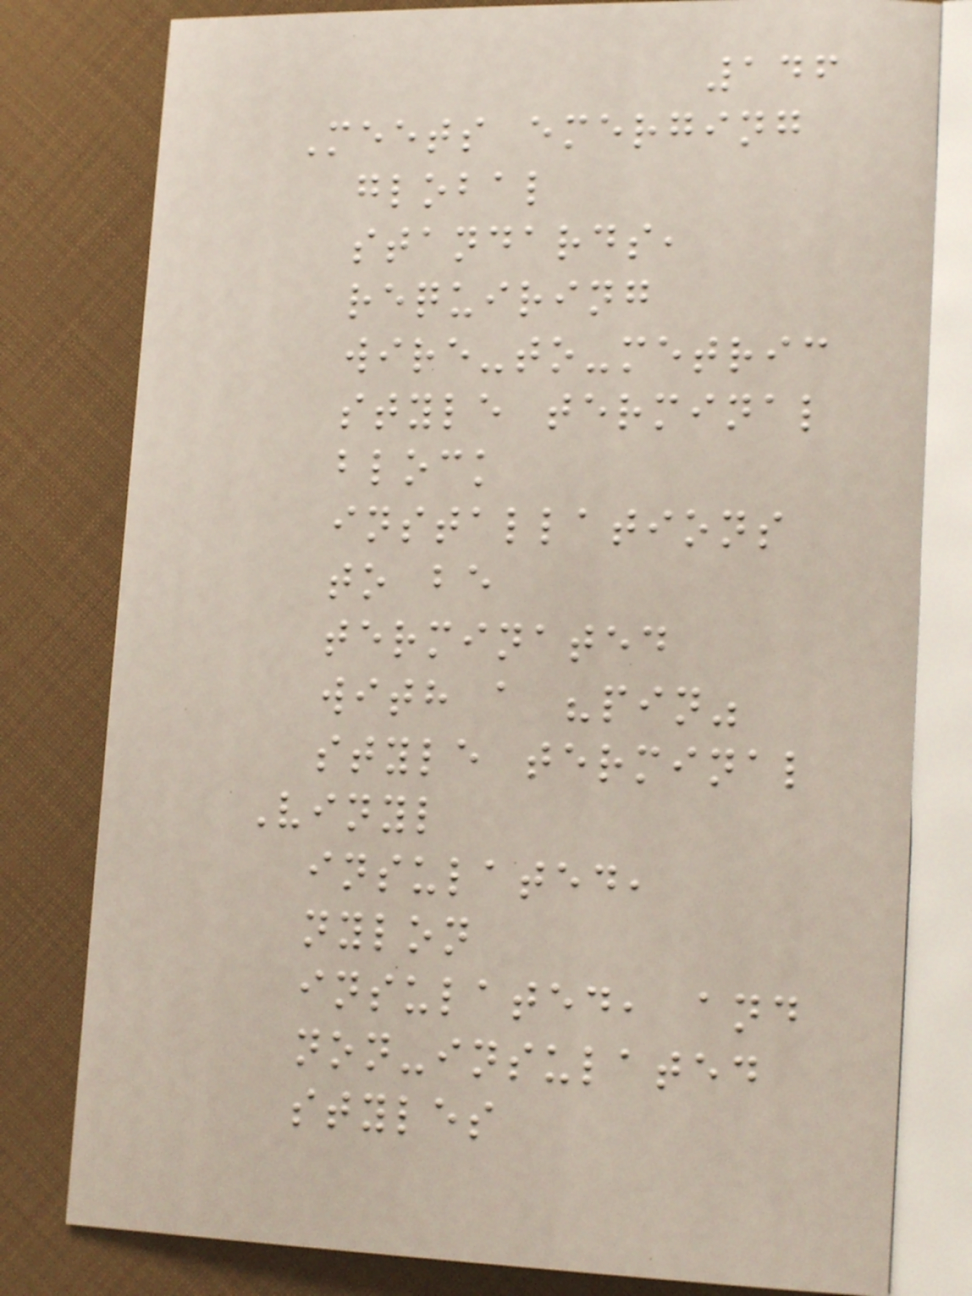146
Meets emerging
global
standards,
requiring
wire-to-metric
style terminal
block
installations
to be
terminated
with a "pin"
style terminal
Vinyl
insulated,
nylon
insulated, and
non-insulated
styles
